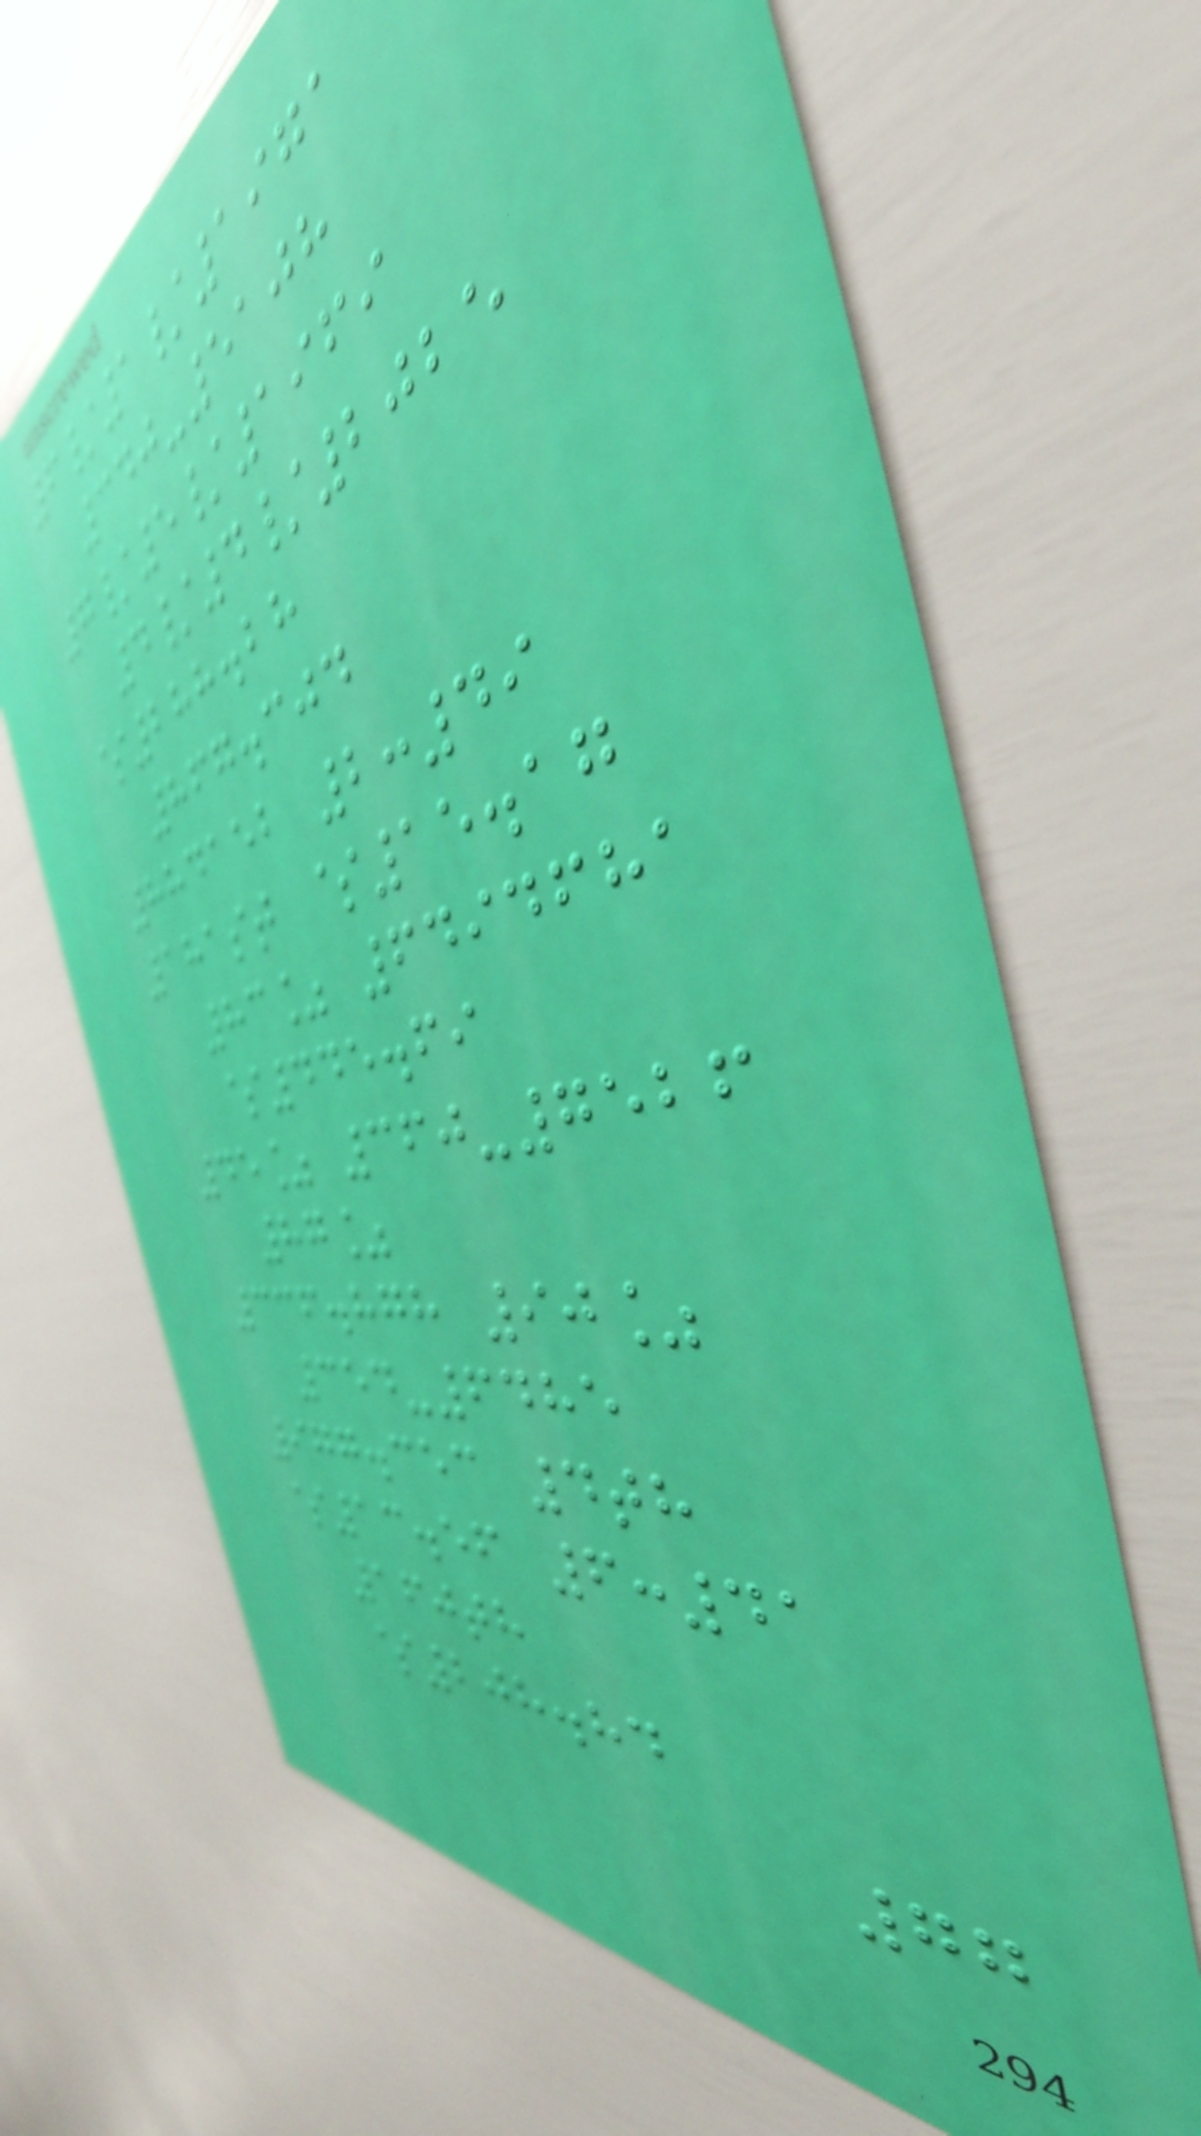6/1/1971
340-5108
7/5/1969
4/4/2025
$288.28
867.304
884152 2:49
181st $15.17
83% 6494681
$445.69
45% 360-7526
87%
336.878 90%
354-6485
977.353 4th
$13.56 6:41
160th
$208.84
77
